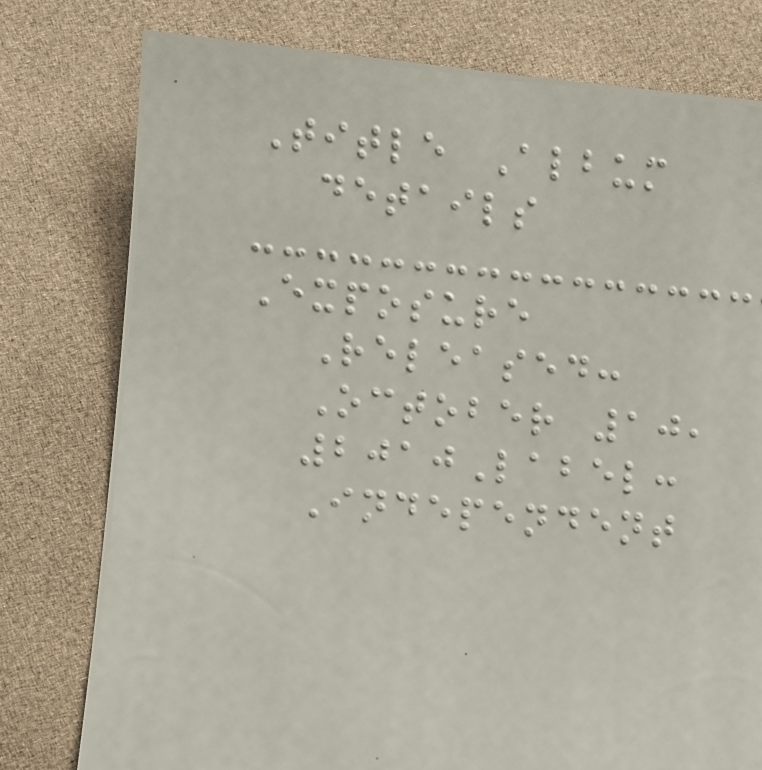Title Album
details
Exposure
Released:
October 10,
2010Label:
Independent
